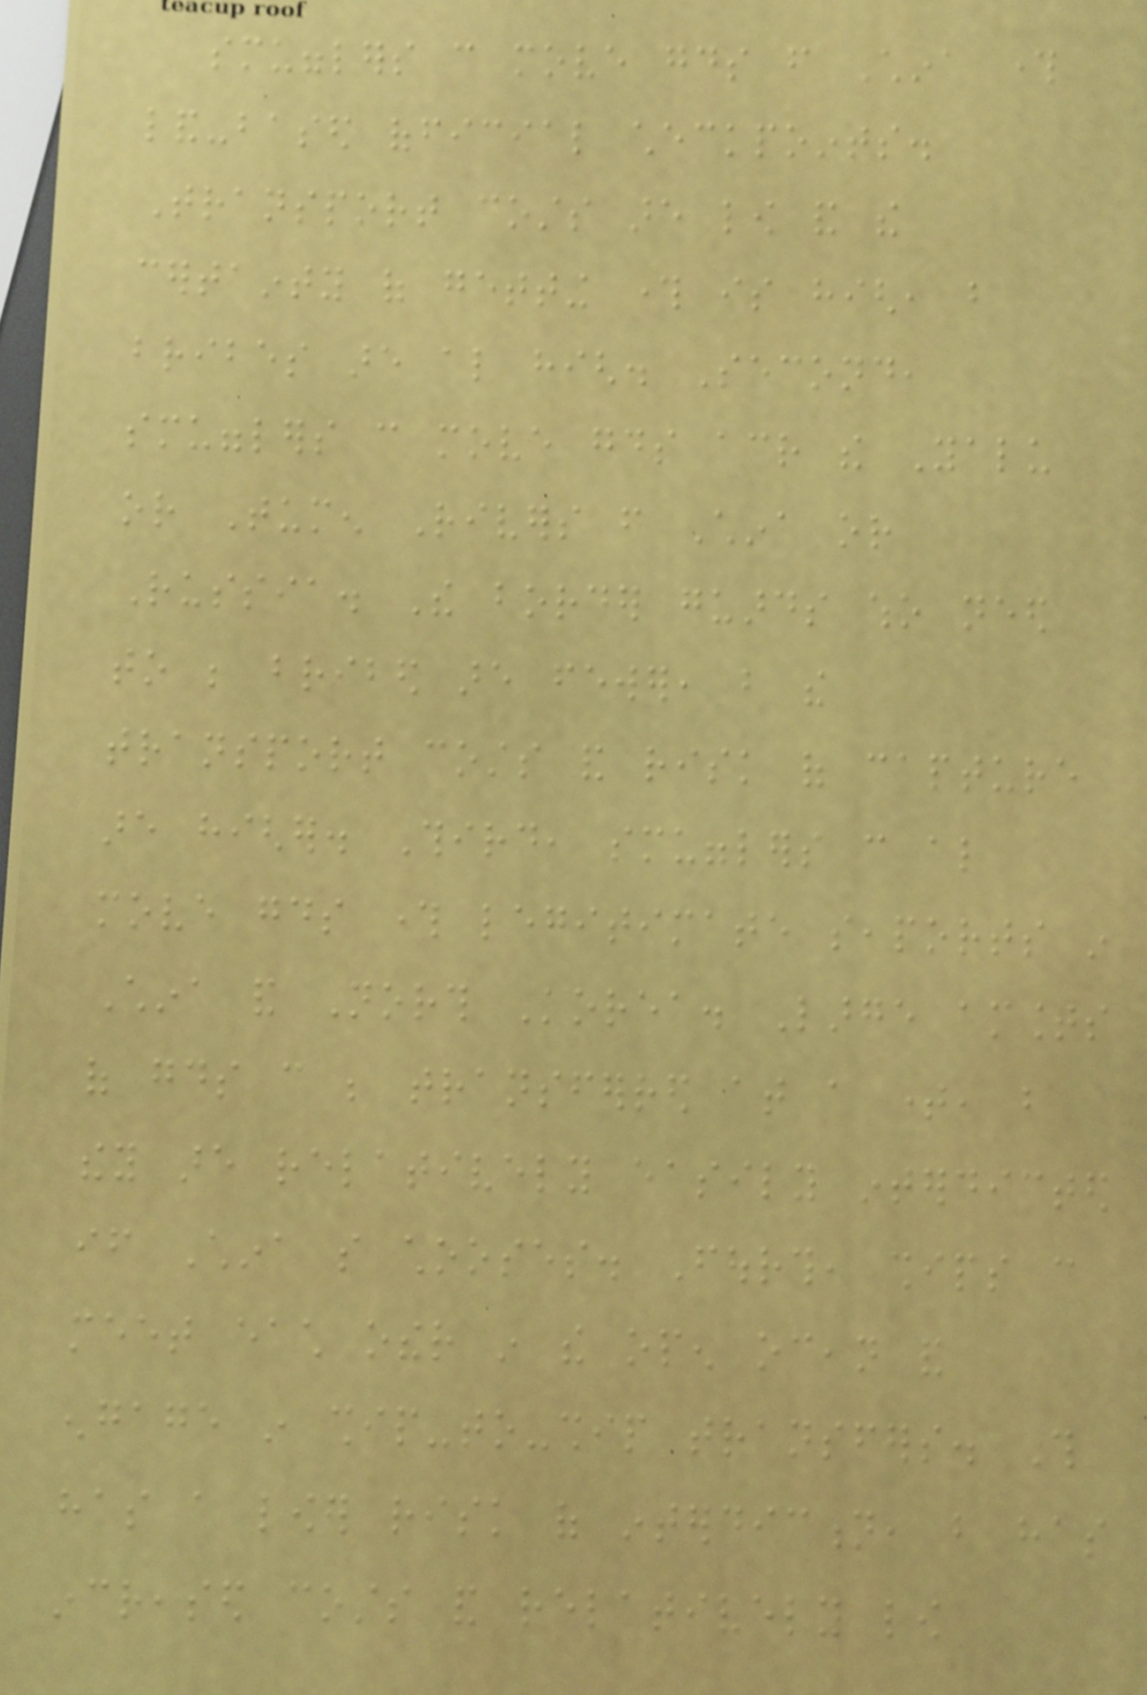smugglers can move goods from China through
land-based official checkpoints.
Transport costs are low and the
certainty of getting through is high, but
bribes are also high. Second,
smugglers can move goods across the Yalu
or Tumen Rivers from China or
Russia. The border guards who need
to be bribed are fewer, but the
transport costs and risk of capture
are higher. Third, smugglers can also
move goods through legitimate seaports in
China and North Korea. Large amounts
of goods can be transferred at a time, but
they are relatively easily interdicted
if China so chooses. Fourth, ships can
meet each other in the open ocean and
engage in ship-to-ship transfers. This
has a lower risk of interdiction, but has
increased costs and relatively low
